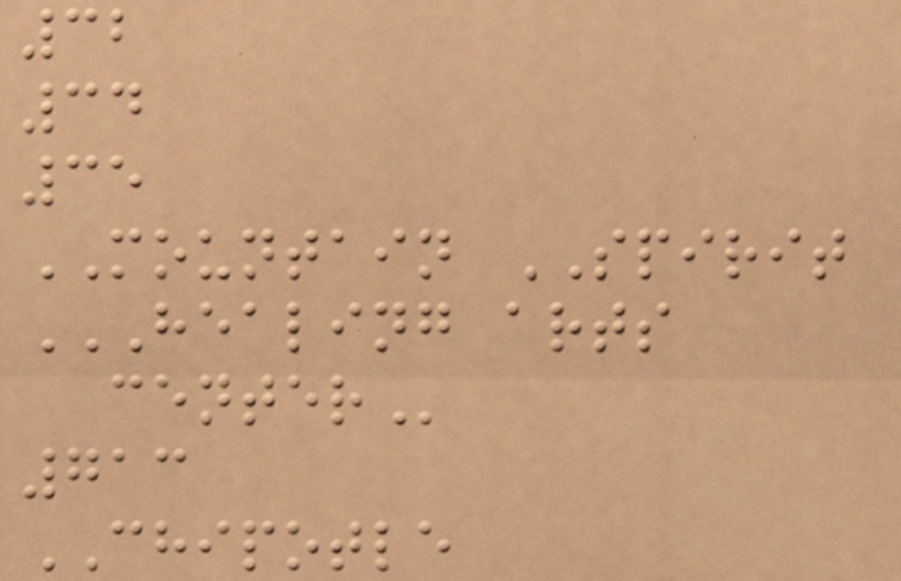32
34
35
MOUNTAIN SPIRIT
HEALING ARTS
CENTER
713
CHIPOTLE
